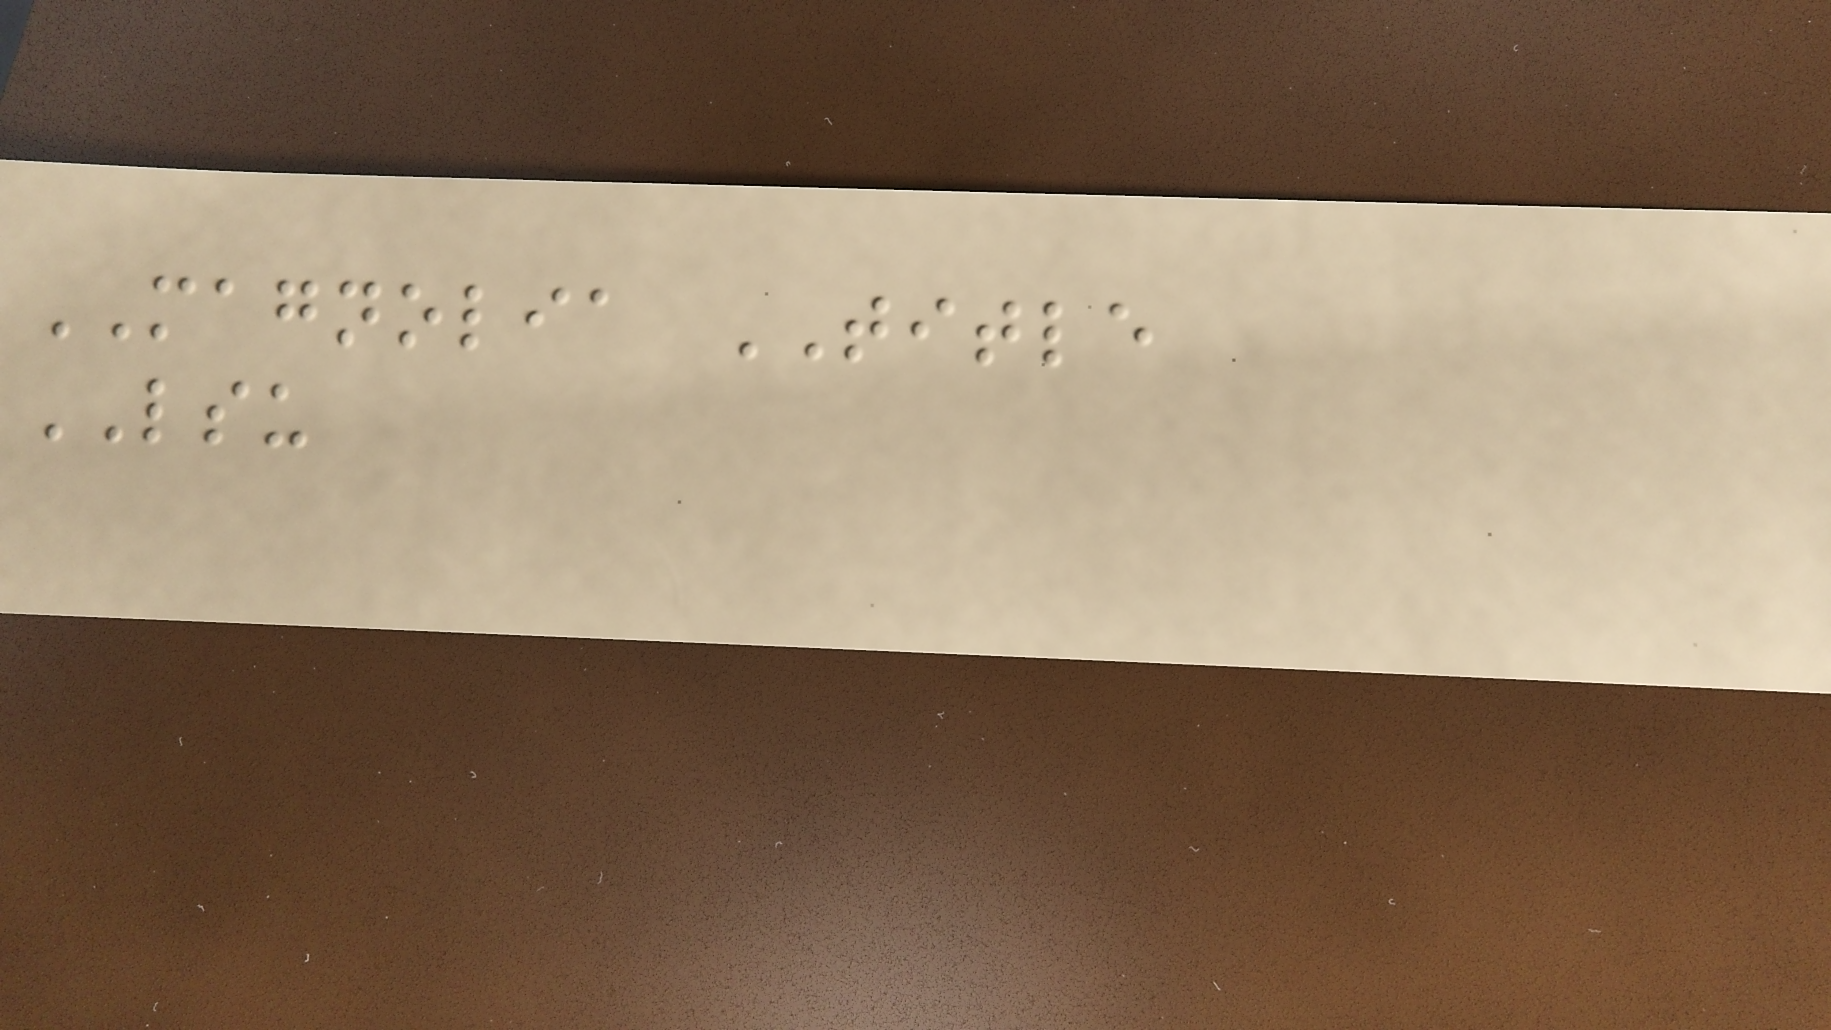MAGNOLIA TITLE
LSU
